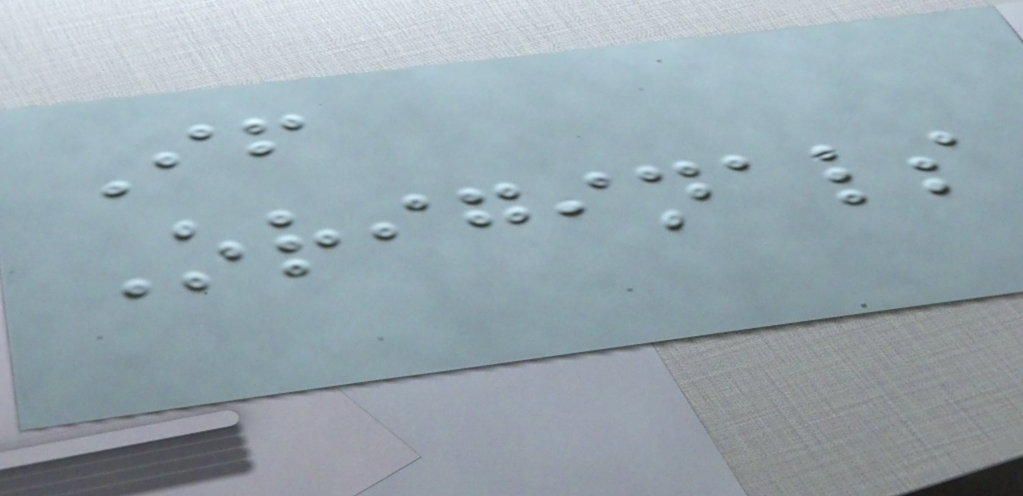If
Originals
